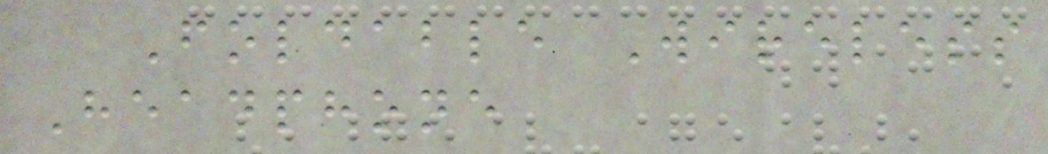Foldable Wireless
Headphone
